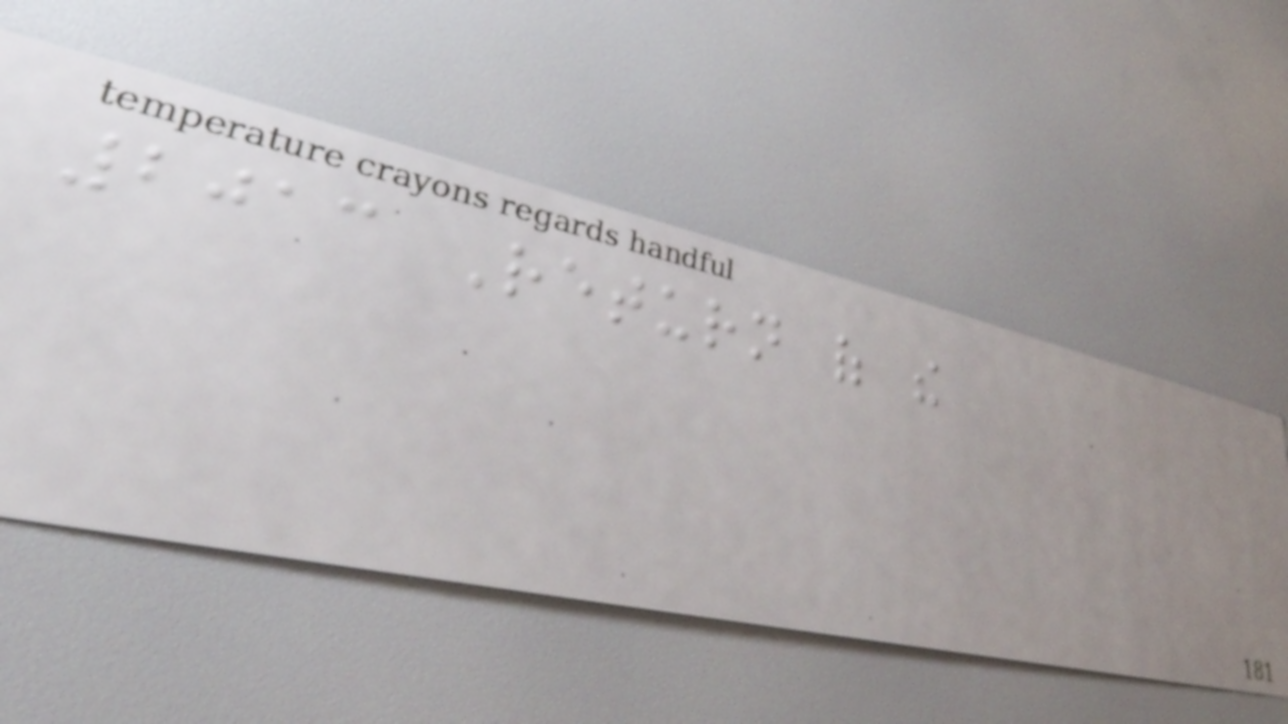2013 Return of the
